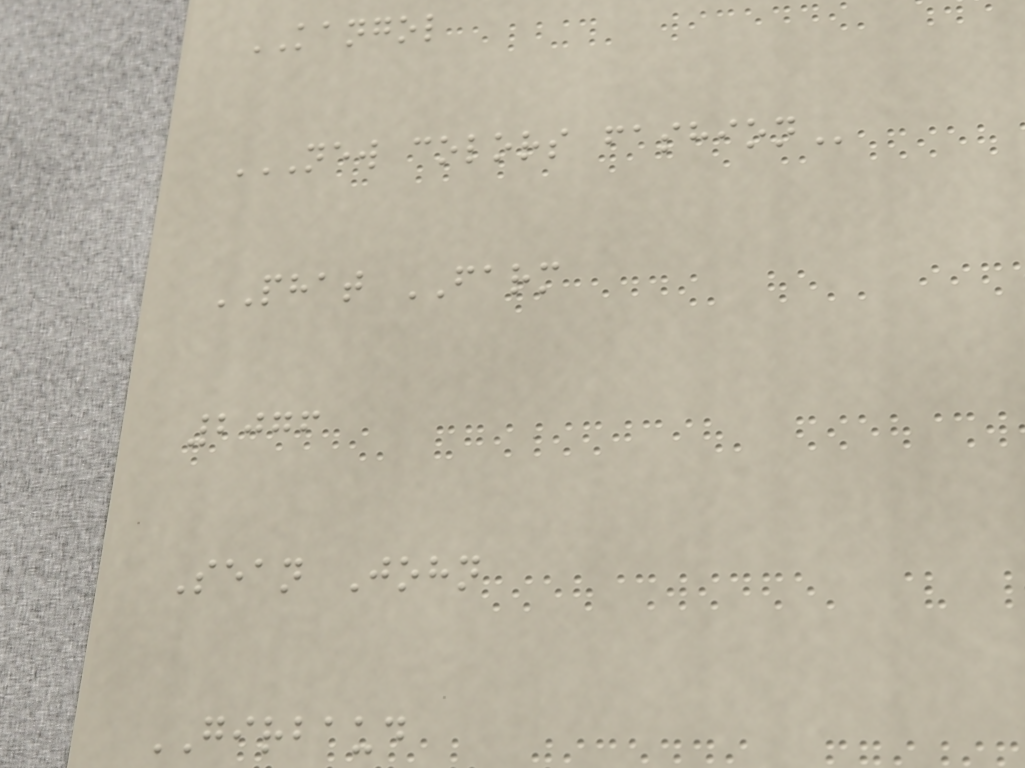KANGOL
NEW COLORS FASHION
PHAT FARM
2076
Sean John
GIRBAUD
